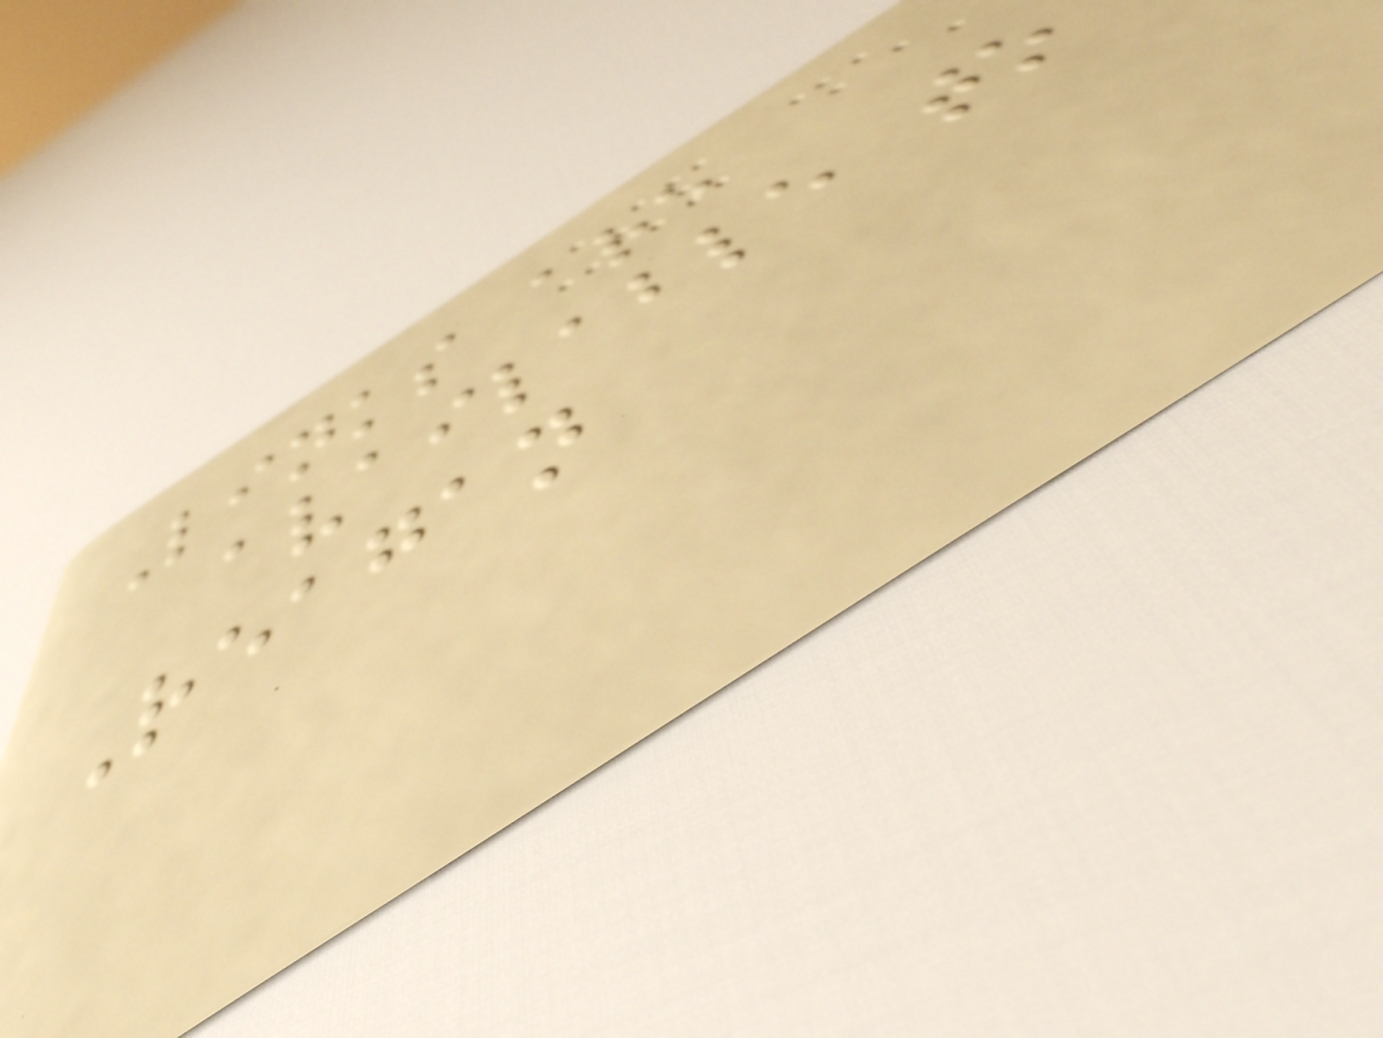Links are
available to
Reagan
